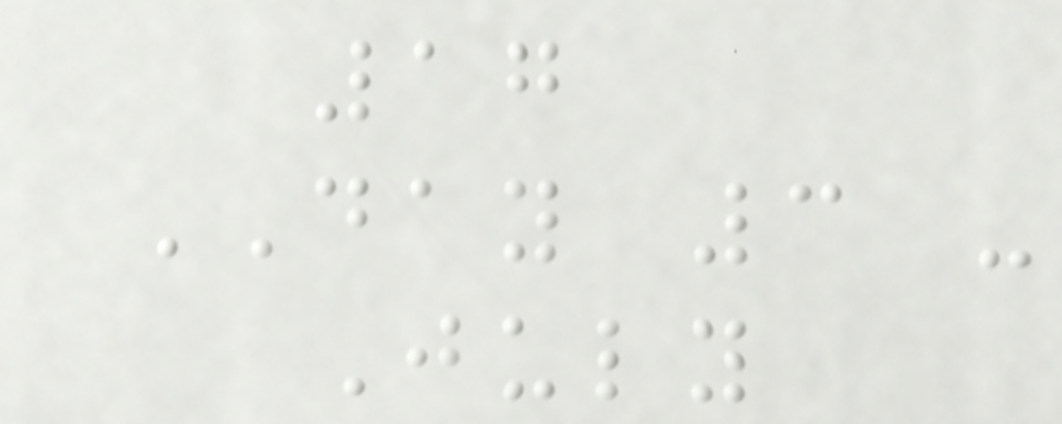17
DAY 3 -
July
